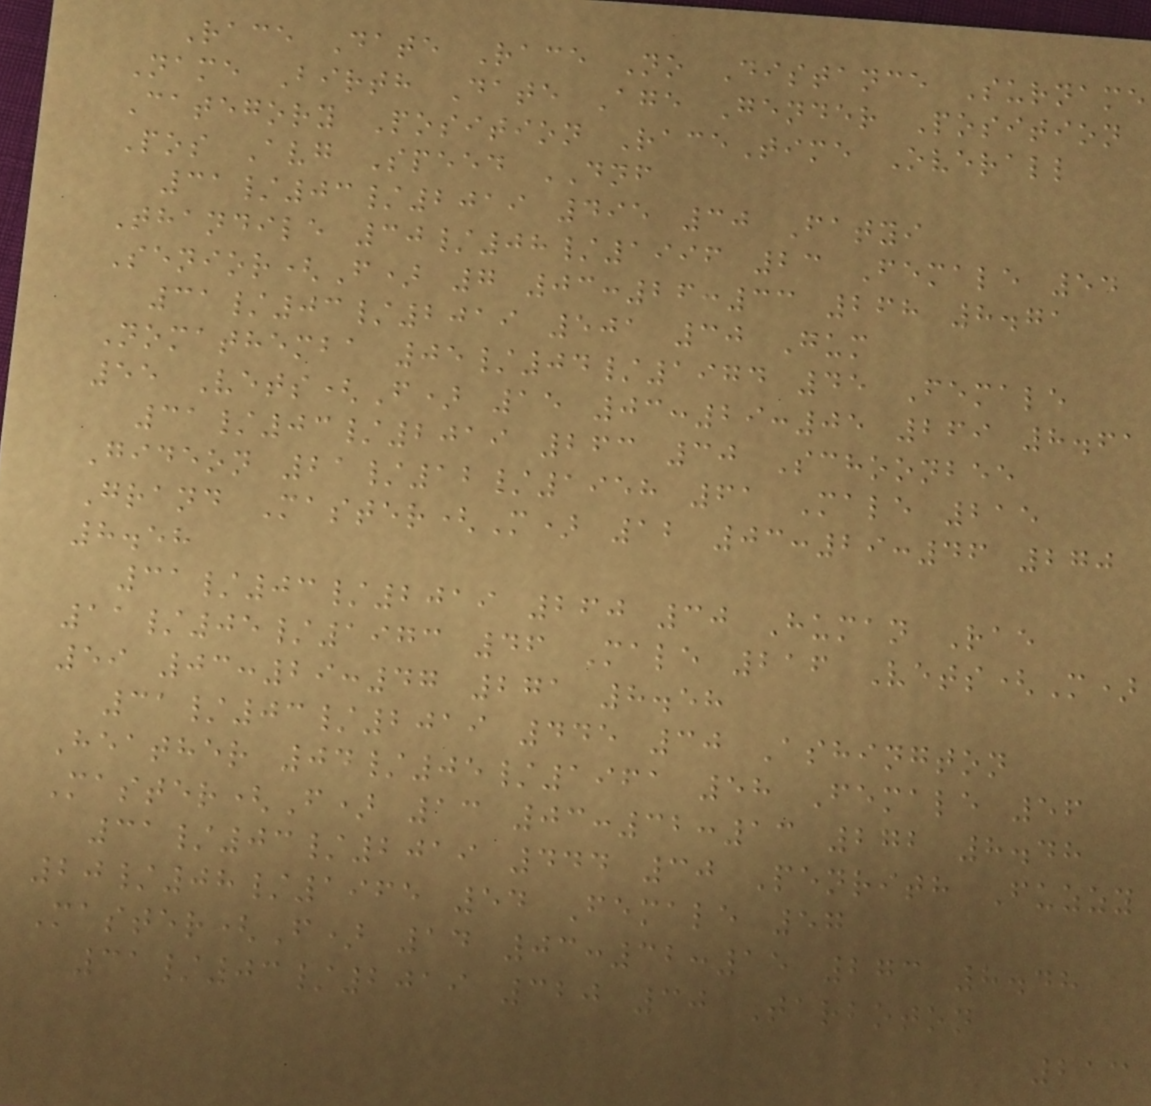Race Date Race No Distance Surname
Name Birth Date Age Gender Position
Category Position RaceTime Overall
Pos Avg Speed DNF
31/03/2019 495 30 Fatyi
Thandile 30/08/1996 23 Female 54
Senior(F) 7 03:26:33 268 8.71
31/03/2019 501 30 Gum
Nomathemba 05/04/1974 45 Female
55 Vets(F) 15 03:29:05 269 8.61
31/03/2019 263 30 Schoonbee
Gideon 21/12/1958 61 Male 215
Grand Master(M) 12 03:29:46 270
8.58
31/03/2019 260 30 Human Rae
11/05/1973 46 Male 216 Vets(M)
59 03:29:47 271 8.58
31/03/2019 445 30 Ashington
Heather 04/05/1961 58 Female 56
Master(F) 13 03:32:13 272 8.48
31/03/2019 444 30 Penrith Fuzzy
20/08/1965 54 Female 57
Master(F) 14 03:32:15 273 8.48
31/03/2019 320 30 Tarboton
213
